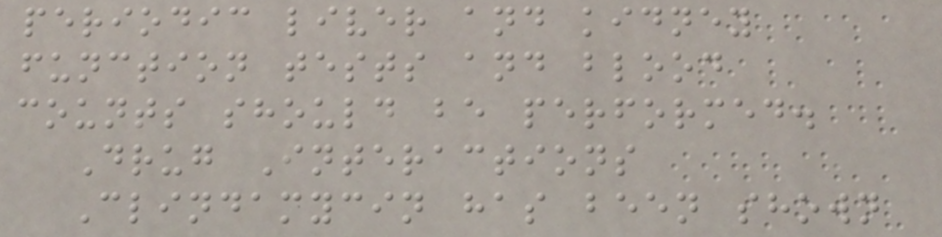periodic liver and kidney
function tests and blood
counts should be performed.
Drug Interactions
Clindamycin has been shown
